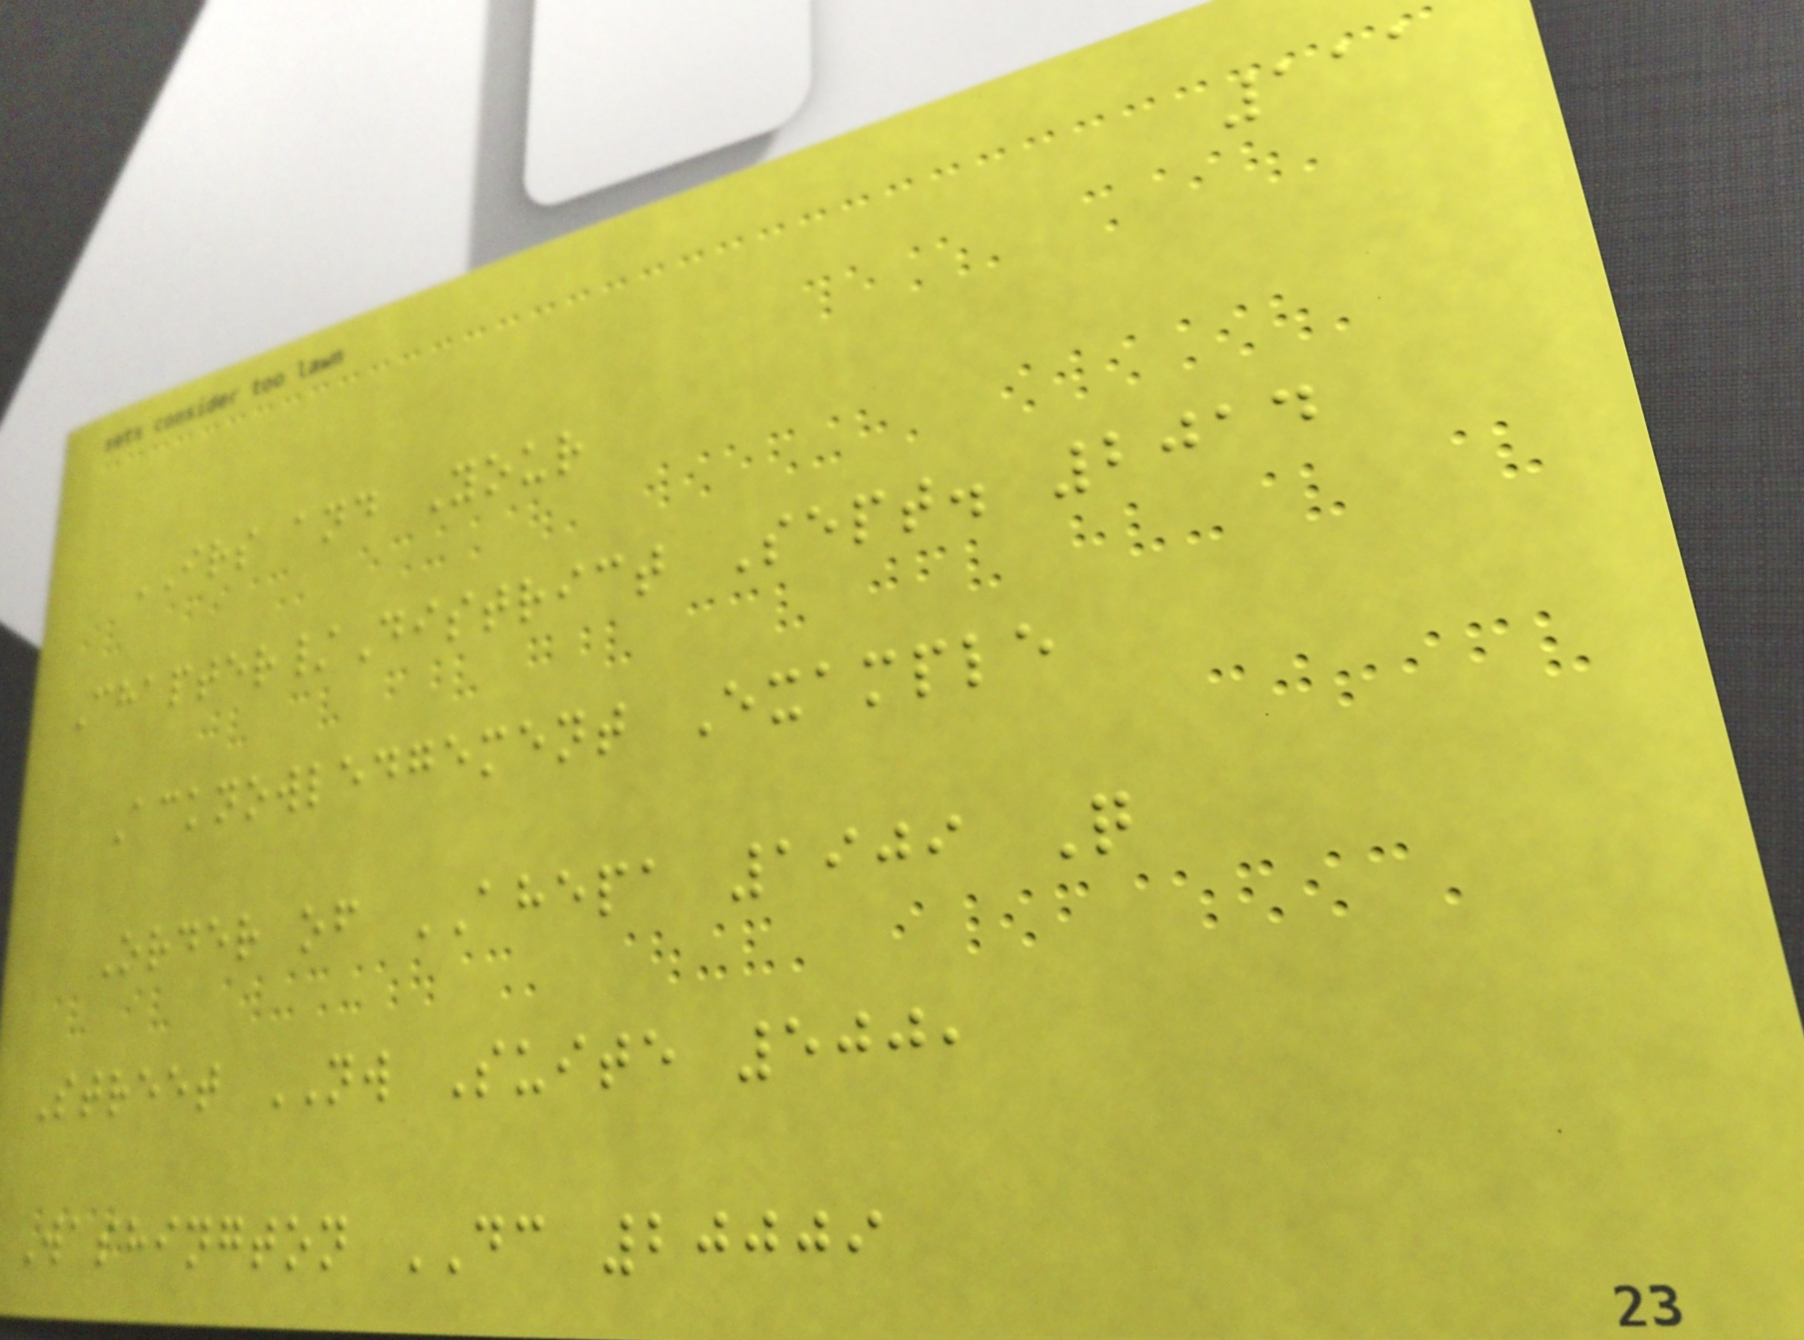111
IRS and Your
Chapter/District Sept. 2014
Acknowledgement Example
Order of AHEPA 1909 Q
Street NW Suite 500,
Washington DC 20009
